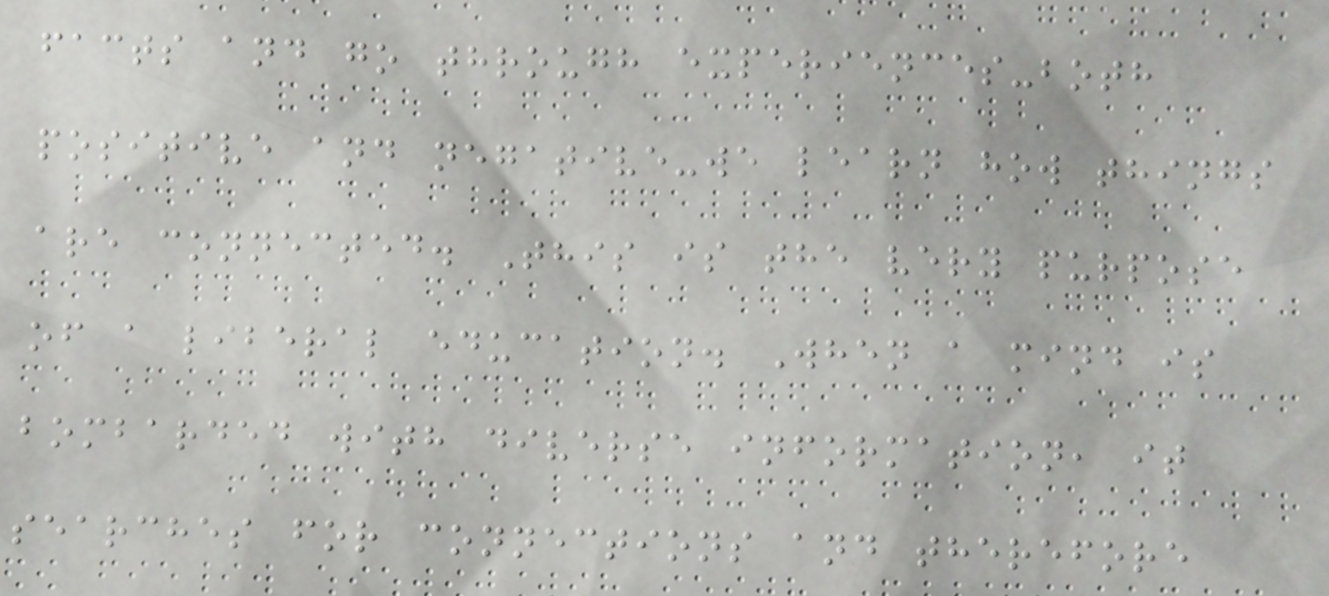facts and go through experiences-both
positive and negative-we learn how things
are connected. This is the very purpose
of a liberal education. When a mind is
bombarded with diverse information, it
searches for connections and therefore
